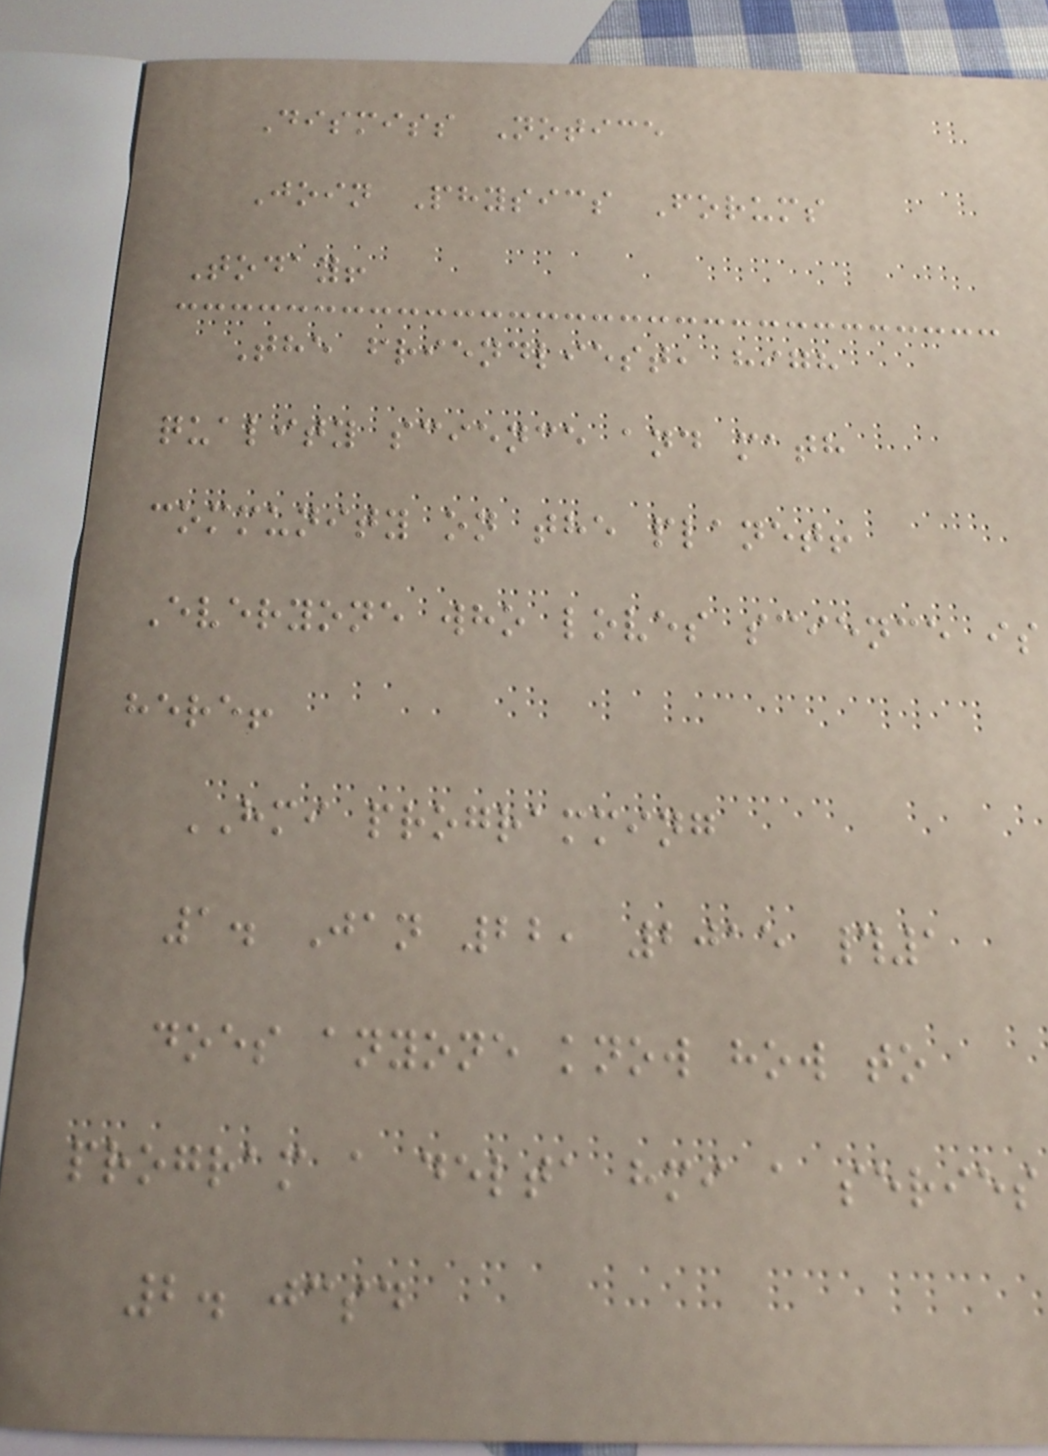Dismiss Notice
Join Physics Forums
Today!
The friendliest, high
quality science and math
community on the planet!
Everyone who loves science is
here!
HMI programming
1. Jan 22, 2015 #1
does anyone know how to
program a delta hmi a series
2. jcsd
